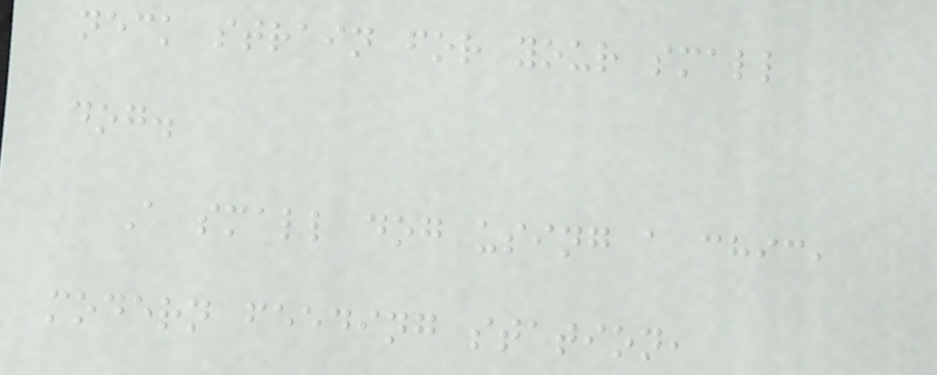neck strain for your small
dog.
A small dog using a chic,
modern feeding station,
